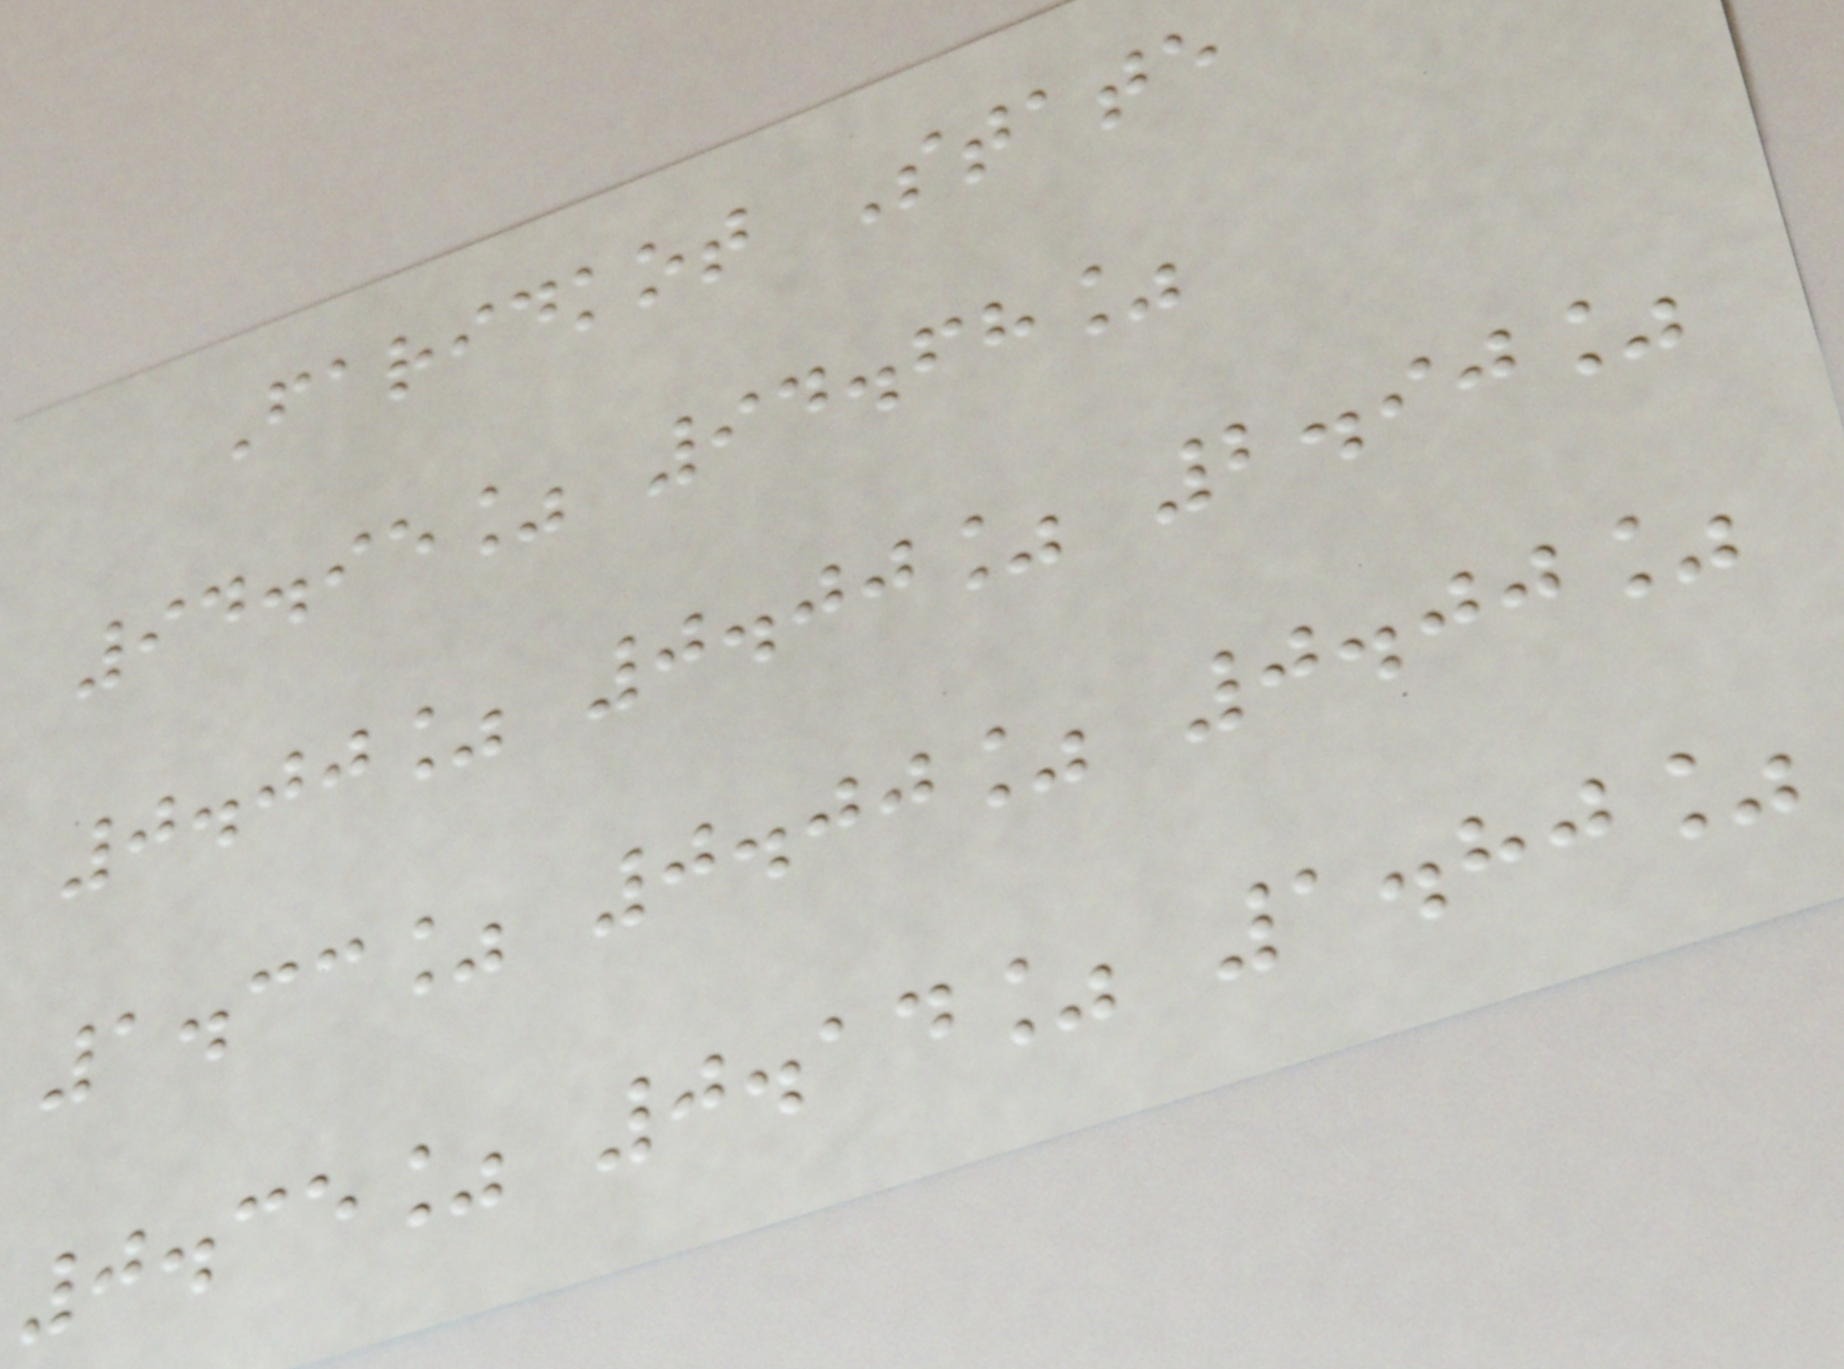Faridkot State
94.95% 94.68%
0.00% 0.00% 2.90%
1.33% 0.00% 0.00%
0.35% 0.14% 1.80%
